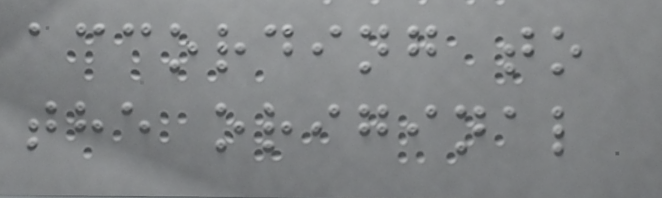according to
the original
